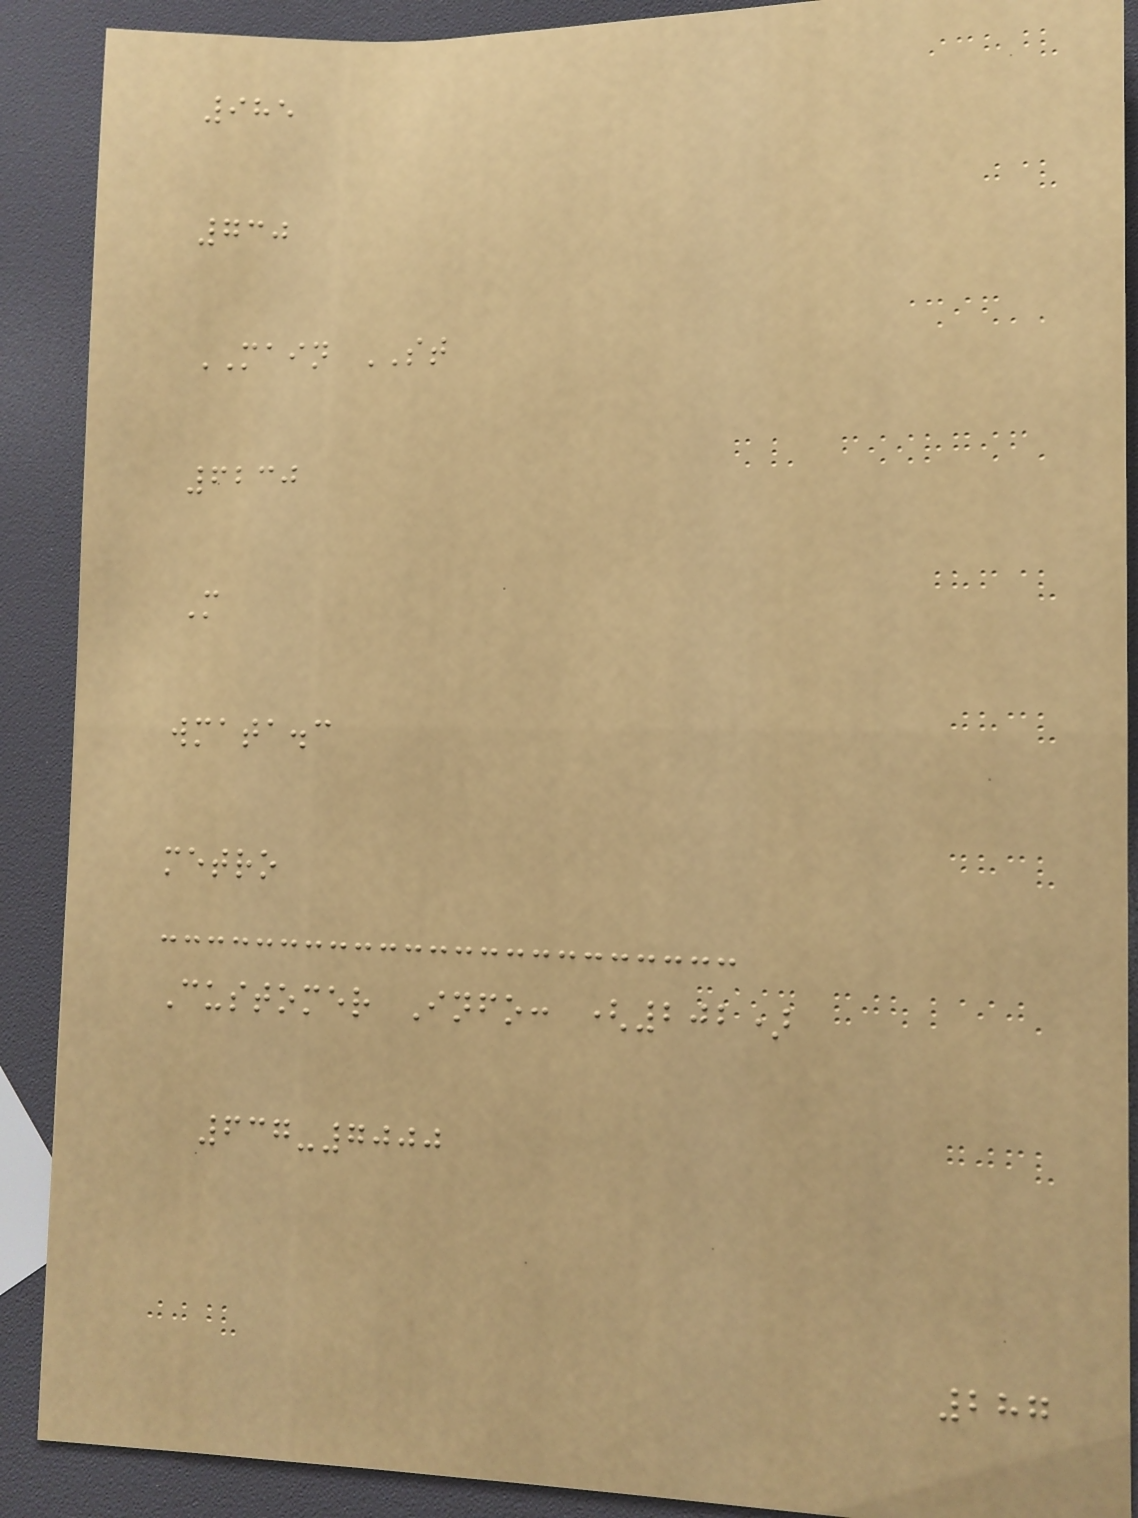985
730
MAIN ST
6230
M
wmata.c
metro
Customer Info: (202)
637-7000
287
